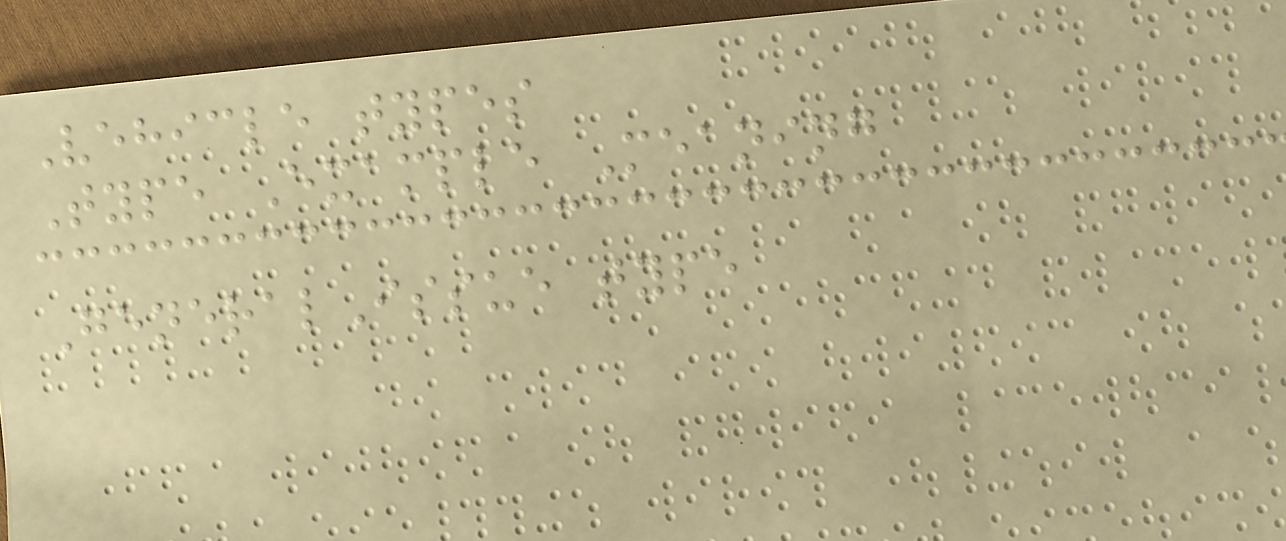Vehicle types
Type Example Meaning
GeneralIssue type
